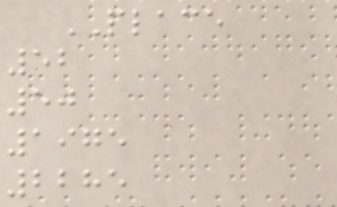PLACE
52
50
1975
2285
